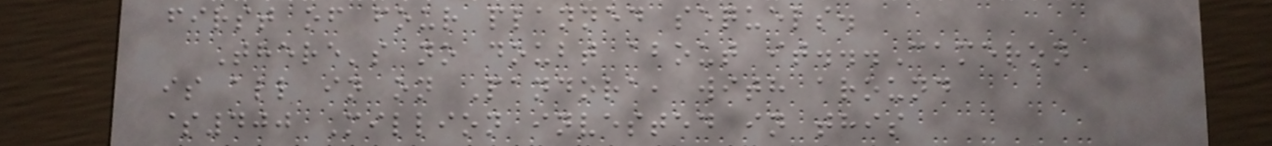first of four planned sequels.
There's no doubt about it...Cameron
is all in on Pandora, with around
$400 Million invested in this
